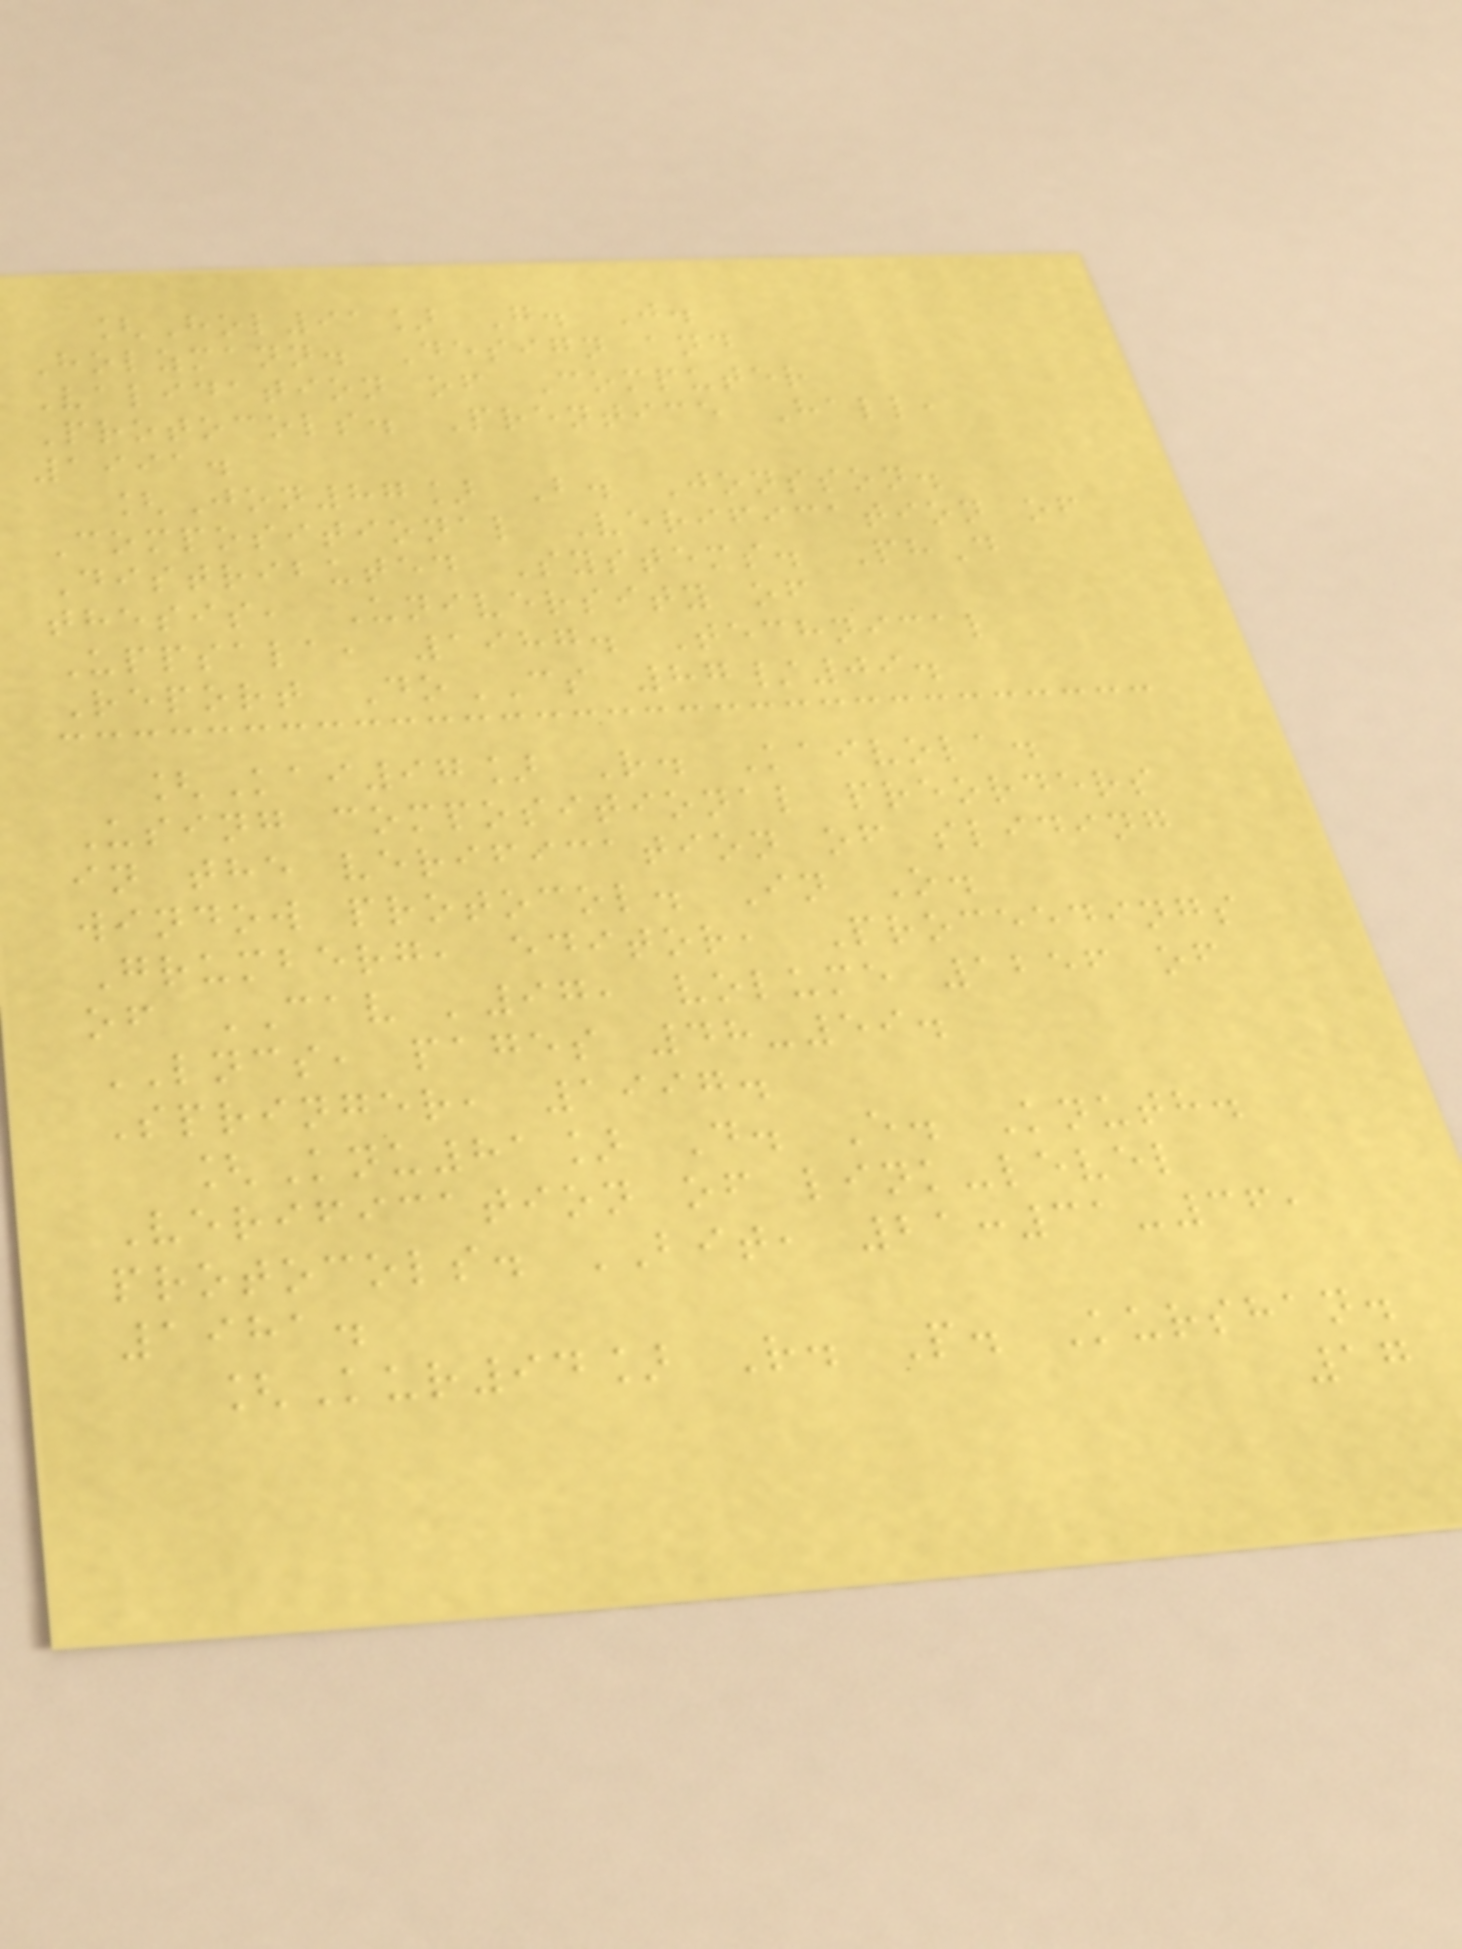[Hol91] G. J.
Holzmann. Design and
Validation of Computer
Protocols. Prentice Hall,
1991.
[Jon87] B. Jonsson.
Compositional Verification of
Distributed Systems. PhD
thesis, University of
Uppsala, 1987. Technical
Report DoCS 87/09.
[Kai97] R. Kaivola.
Using compositional preorders
in the verification of sliding
window protocol. In O.
Grumberg, editor, Proceedings
of CAV '97, volume 1256 of
LNCS, pages 48-59.
Springer, 1997.
[Knu81] D. E. Knuth.
Verification of link-level
protocols. BIT, 21:31-36,
1981.
[Kur94] R. P. Kurshan.
17
